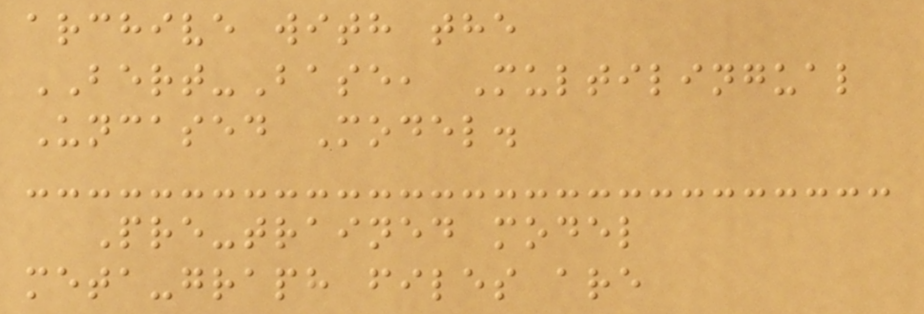archive with the
BERT-Base, Multilingual
Uncased Model.
Pre-trained model
meta-graph files are
